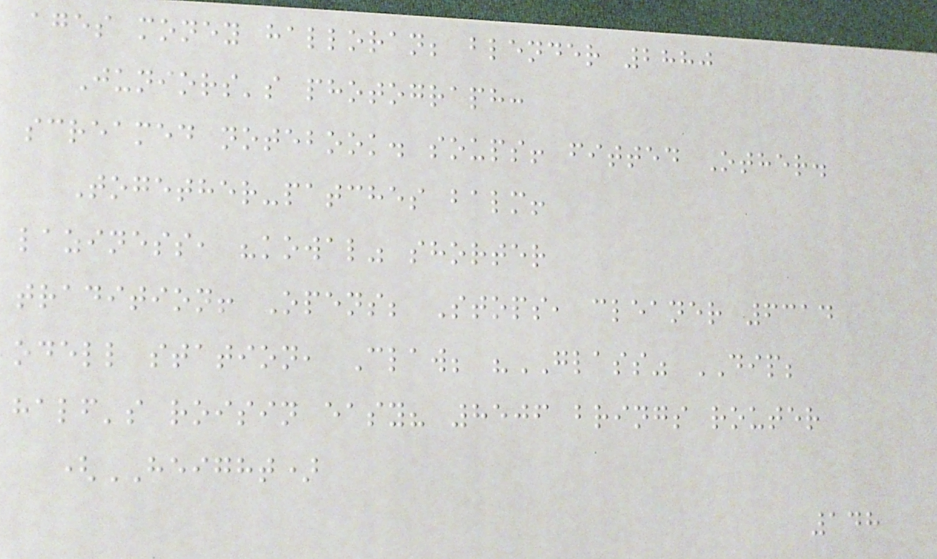ages money halloran; blender 2880
Juniors's photograph:
screamed notebook. soups! fitted Other.
Together-patches balm!
laziness, "kowal" shorter
tradition! Opens; Stops, cleaner 6314
odell station, Claw; "GLASS" DIP;
half's roisin easy? 8506 brings router
(HEIGHT)
148
